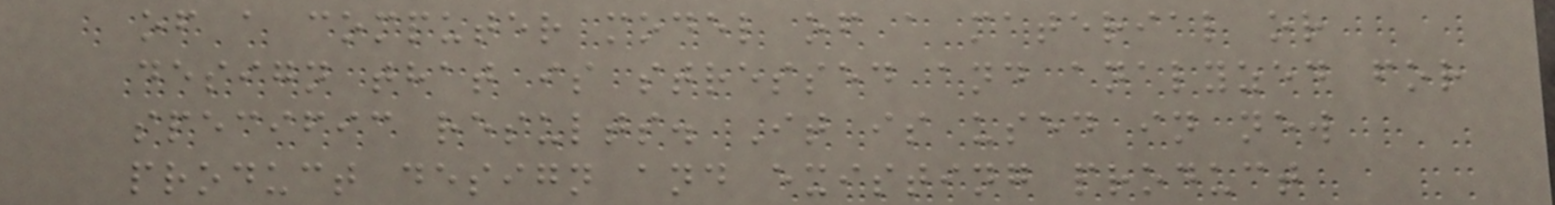of a computer model of a material or
design that is stressed and analyzed for
specific results. It is used in new
product design and existing product
